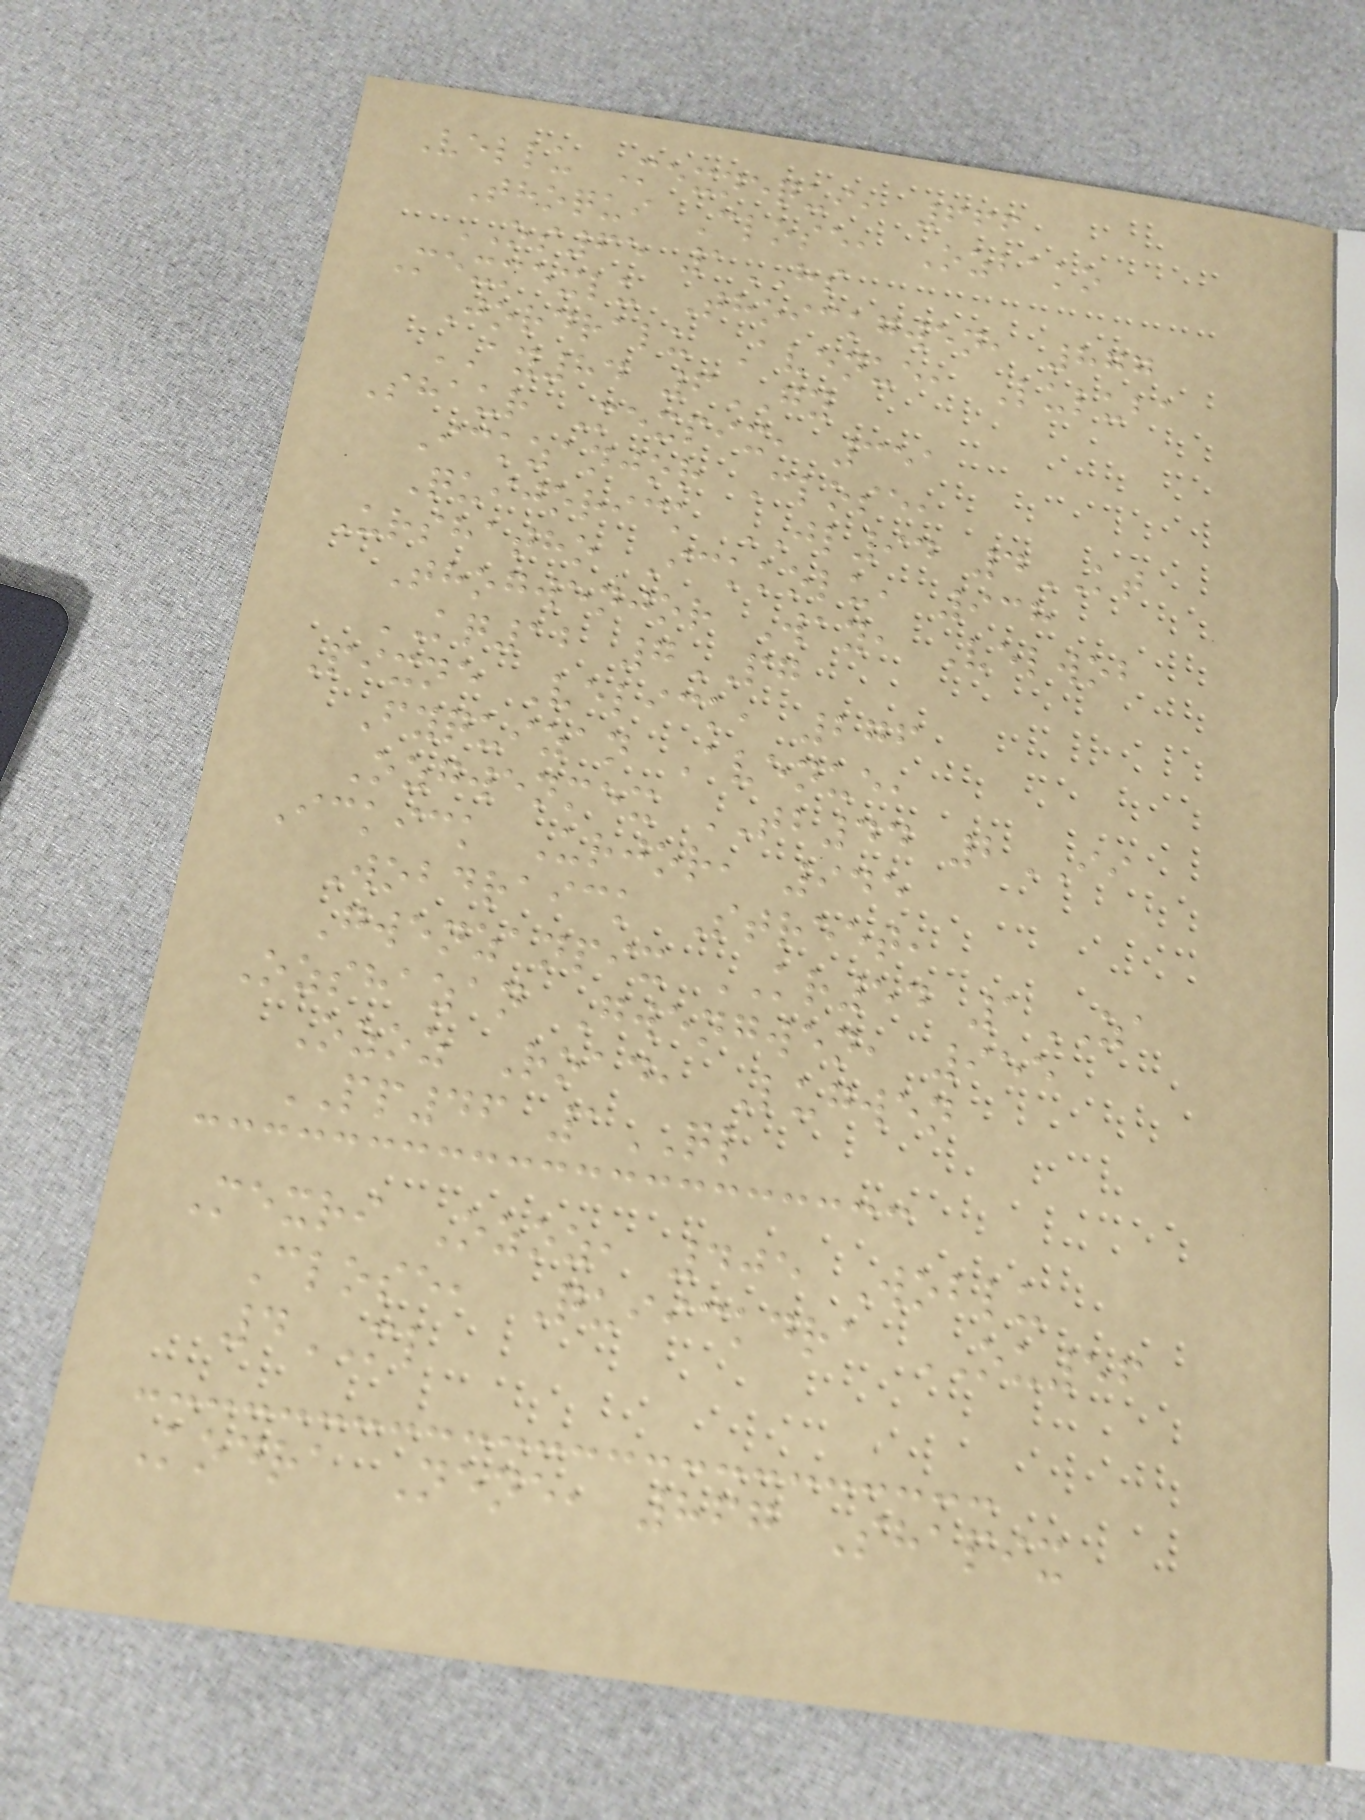Vellu Mexnequi, 666
Thoqui Close, Ozbako
OS65 1HS
Mexmexlu Thoickgwen, 877
Jordralu Avenue, Luluba
AY84 6GY
Shaur Mexpix, 351
Ickzanjor Close,
Quijorick JL94 4KT
Urshatho Ickkolu, 938
Thogwenjor Way, Velwob
KQ12 7PG
Pixne Velick, 276
Fyquizan Avenue,
Ozgwenmex TB44 2II
Ickick Urjor, 945
Wobdraick Street,
Gwenzanpix KR54 1ZA
Ozshazan Gwengwen, 955
Ozoz Road, Lugwen
PP46 1QL
Mexri Ozoz, 405 Woblu
Close, Quiickdra OU56
4ML
Kodra Nene, 867 Shapix
